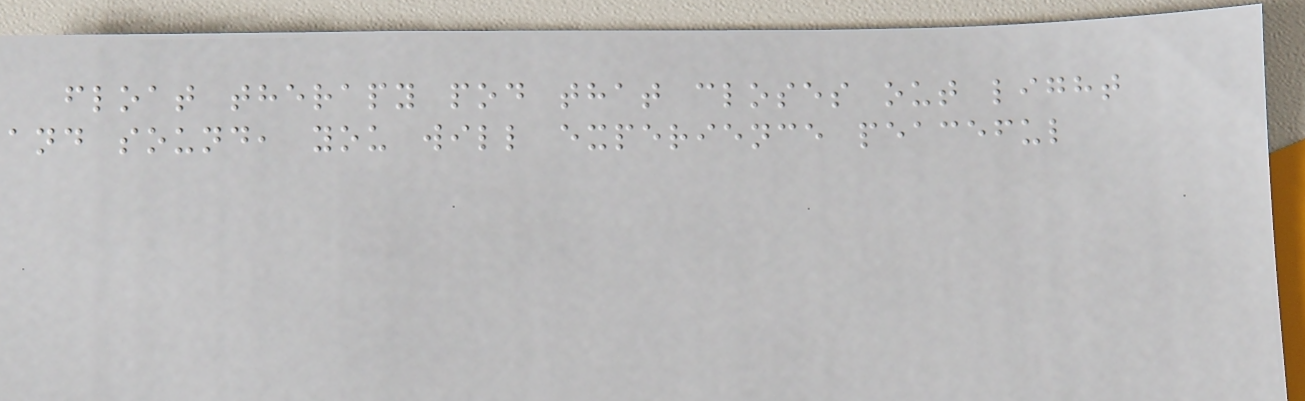float therapy pod that closes out light
and sound, you will experience peaceful
